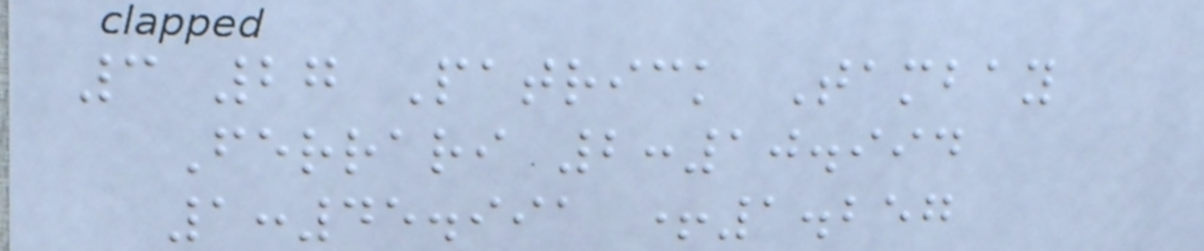3 27 Patrick Tambay
Ferrari 2:10.994
1:45.991 +1.257
